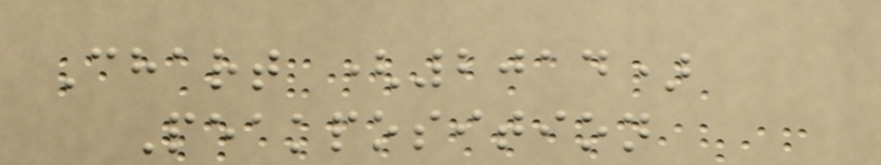Chart (2014)
Peakposition
